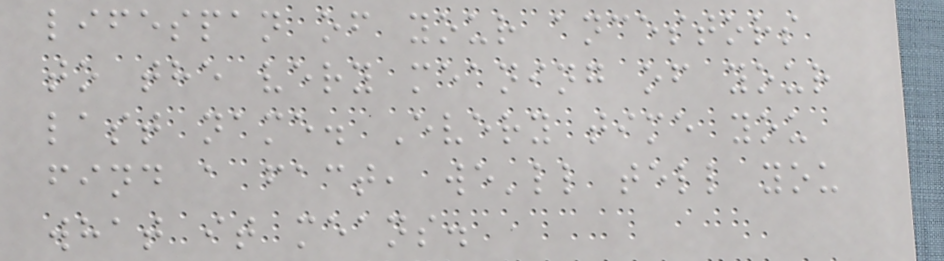lifespan of your ancestors
to the very meaning of your
last name. Every time you
find a fact, we'll tell you
what it means.
